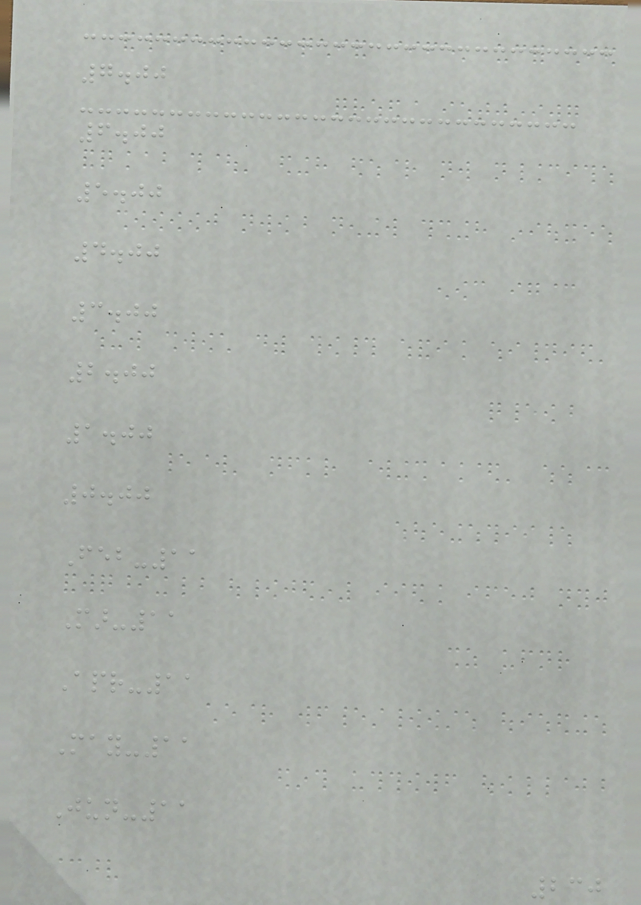7.00
6.00
5.00
4.00
3.00
2.00
1.00
0.00
Feb-11
Mar-11
Apr-11
May-11
Jun-11
230
